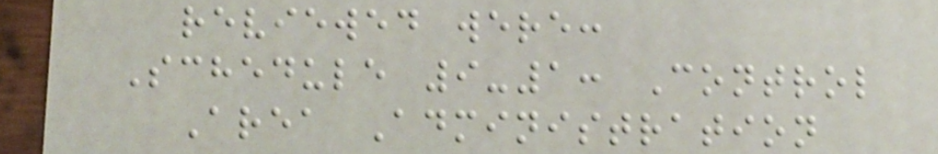reviewed were:
Schedule 9-1: Control
Area Administration
